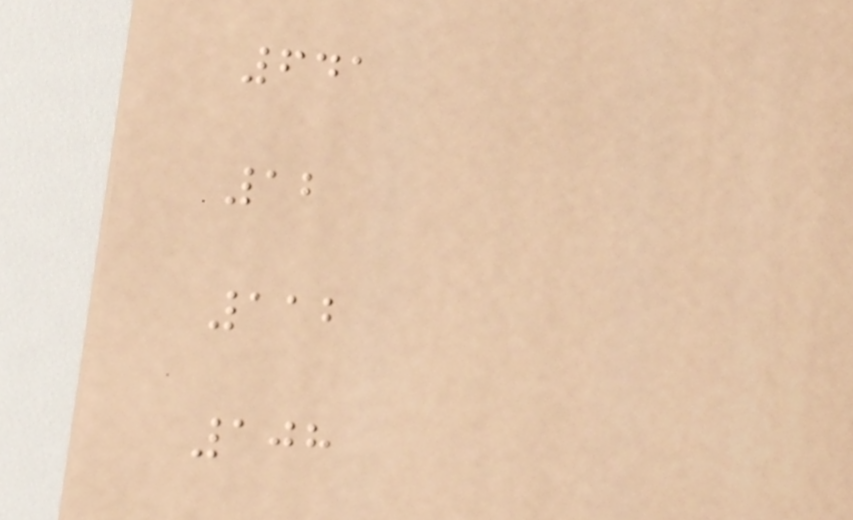641
12
112
108
